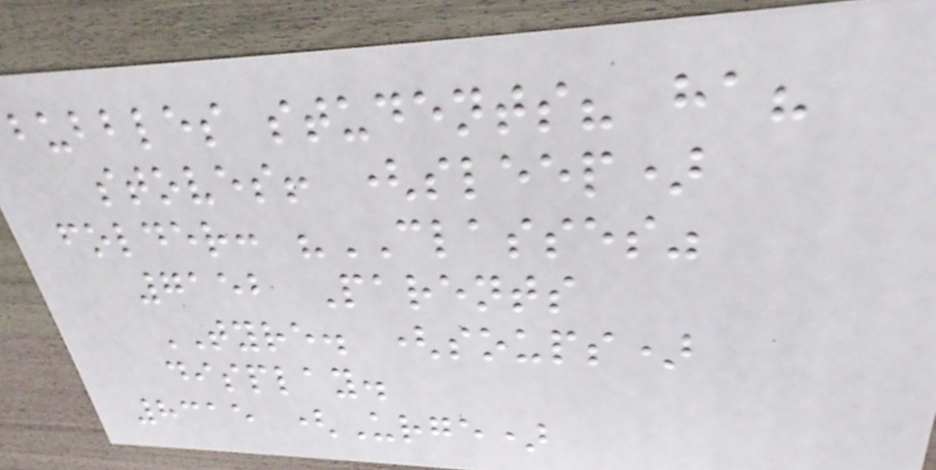bubbles students? ha?
stoves! (sleep)
folder: "CLASSES"
7152 Parents
TYRE. (soups)
display.
8315 (Urge)
